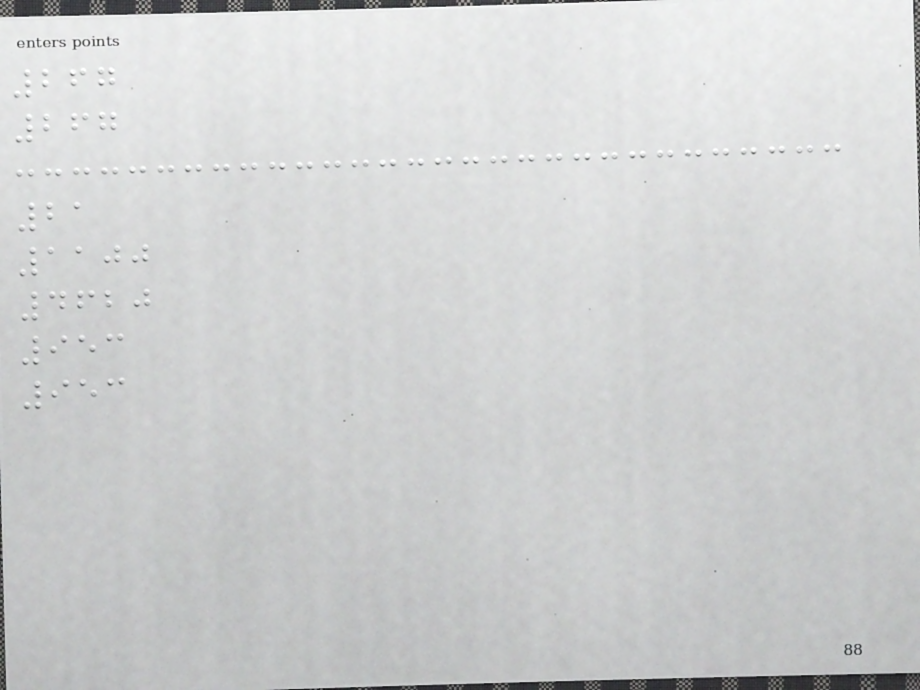267
267
21
1100
4620
953
953
